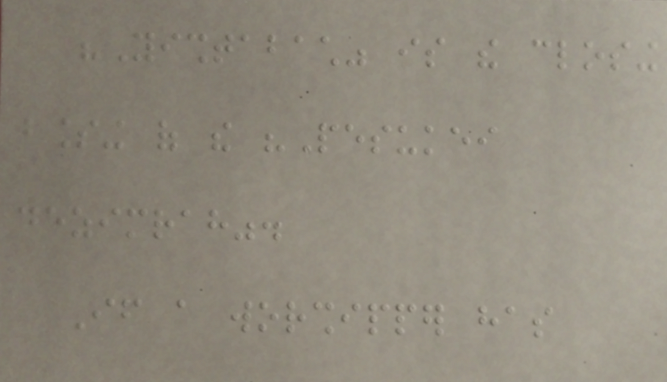"Yishtabach" is the closing
blessing of the "Pesukei
dezimrah".
If a worshipper has
